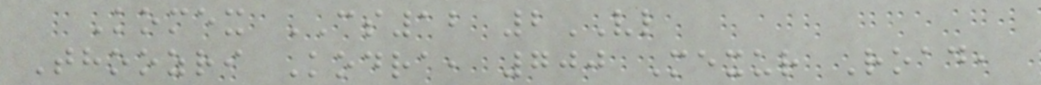Komex CS12 2VL
Thoozri Kodra, 700 Mexur Road,
